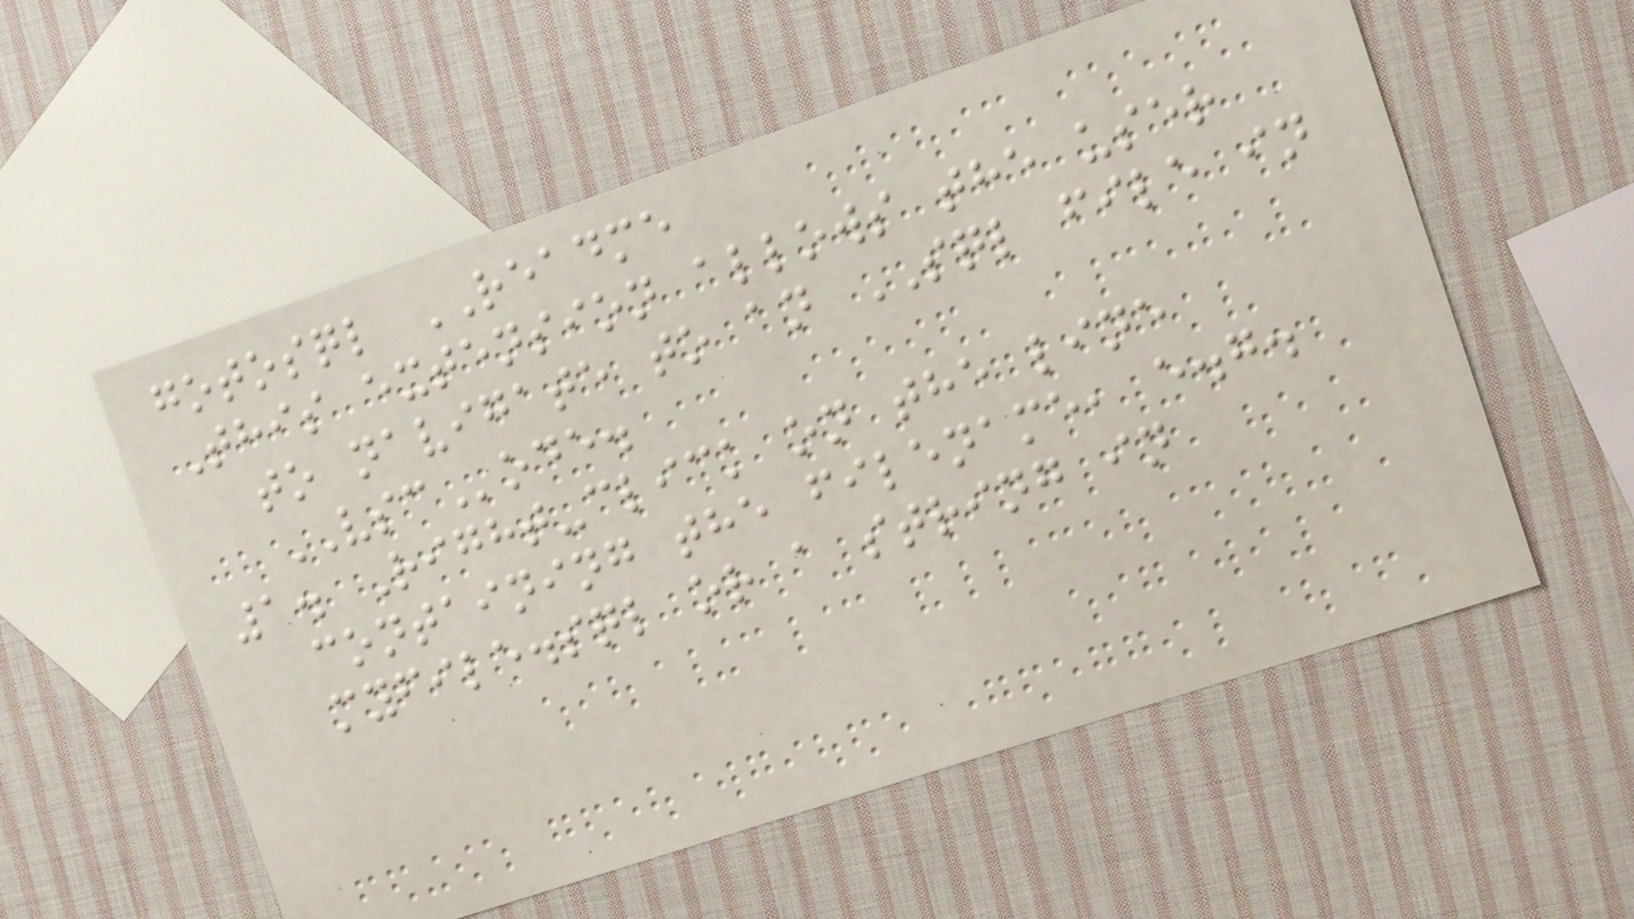gotosql README
This extension allows the user
to navigate to an SQL file in
VSCode.
1. Right-click on the line
containing the filename, e.g.
myfile.sql or a string in
